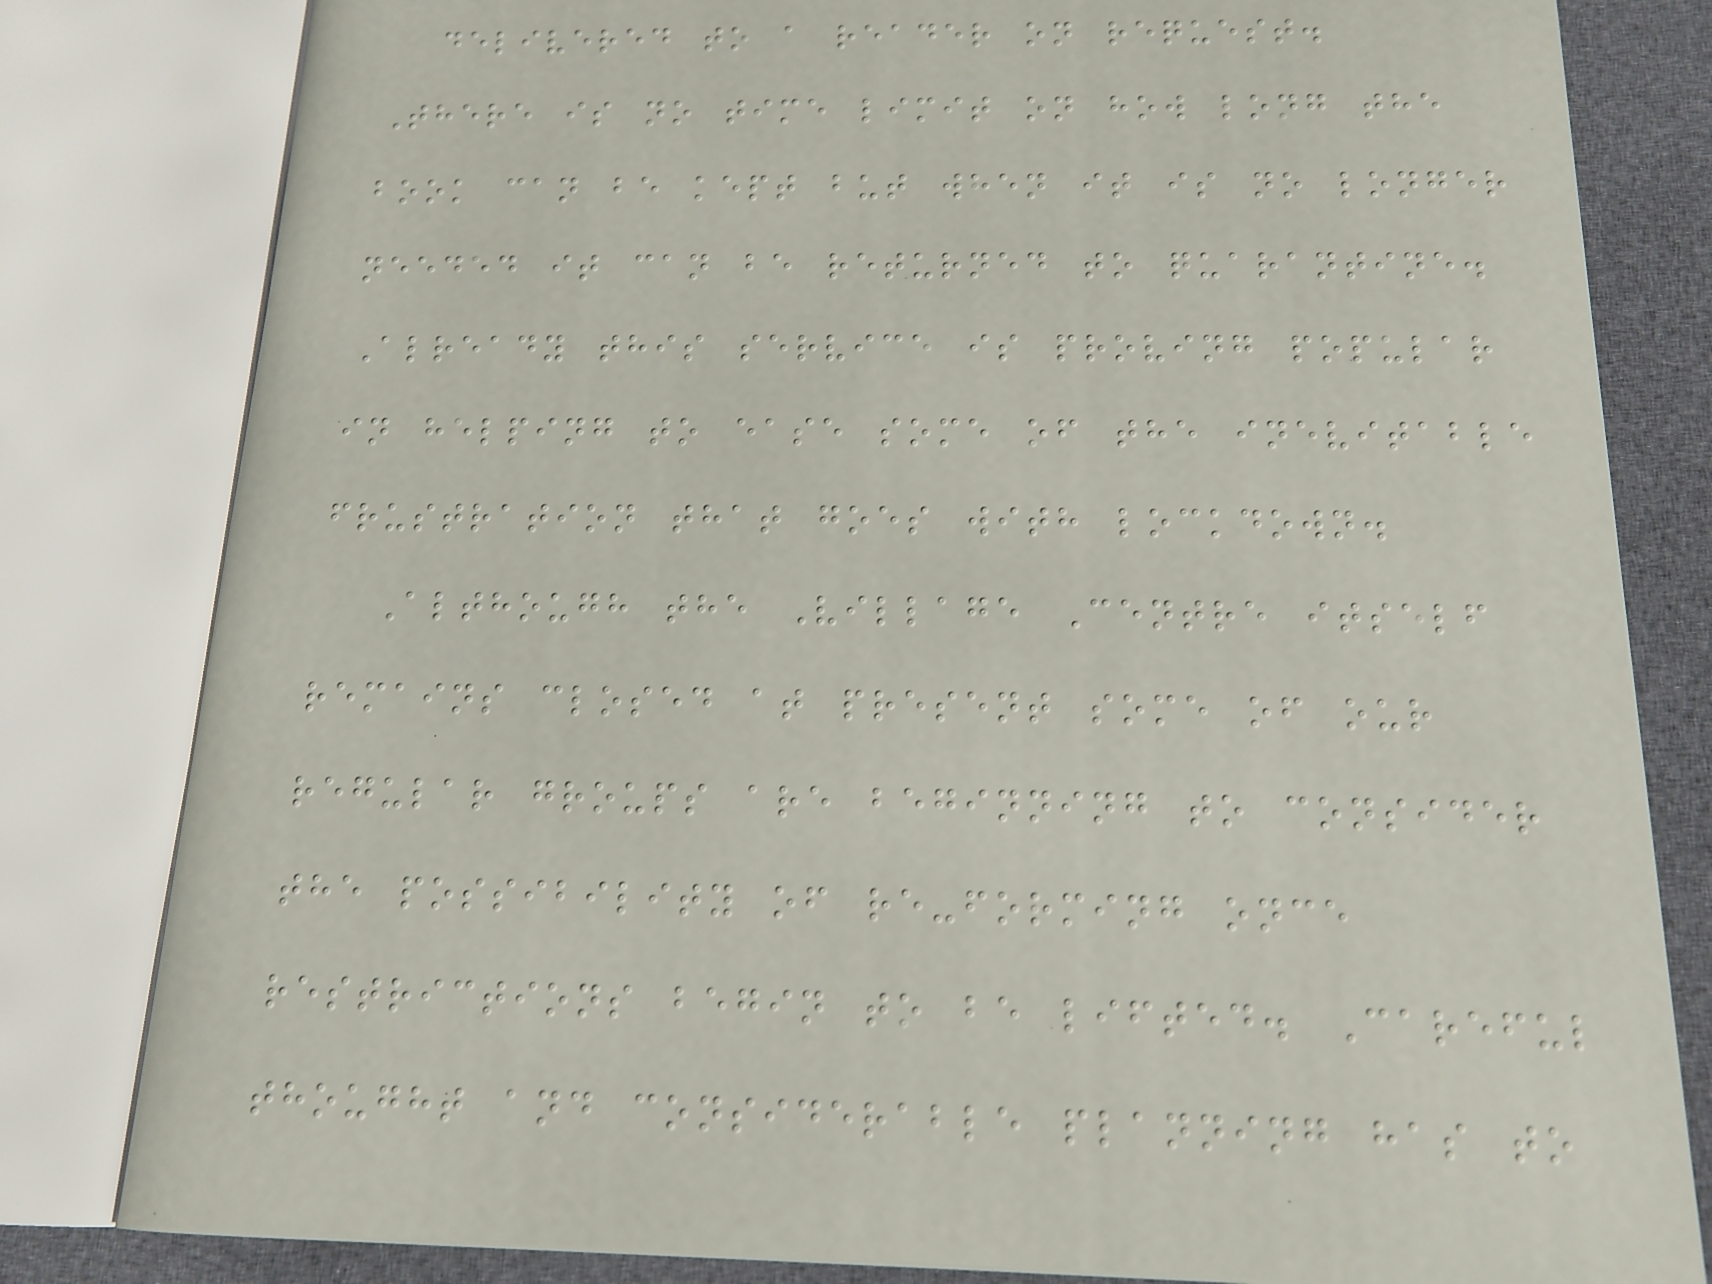delivered to a reader on request.
There is no time limit on how long the
book can be kept but when it is no longer
needed it can be returned to quarantine.
Already this service is proving popular
in helping to ease some of the inevitable
frustration that goes with lockdown.
Although the Village Centre itself
remains closed at present some of our
regular groups are beginning to consider
the possibility of re-forming once
restrictions begin to be lifted. Careful
thought and considerable planning has to
